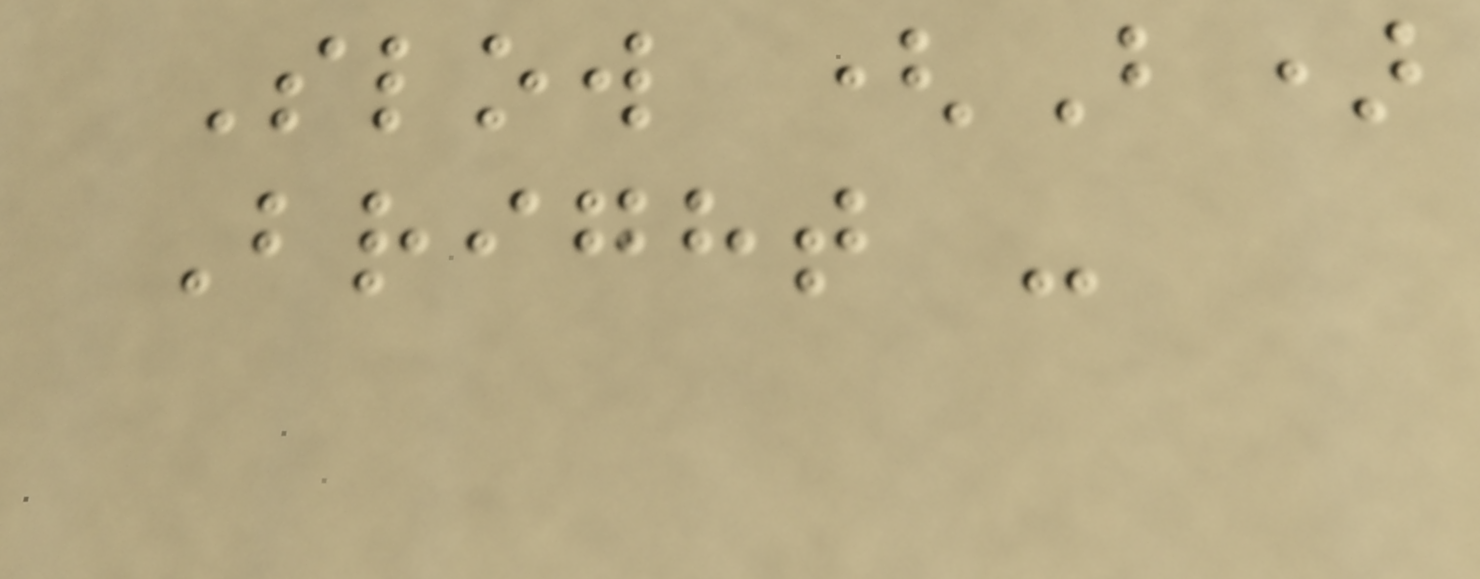Slow (B)
Bright -
